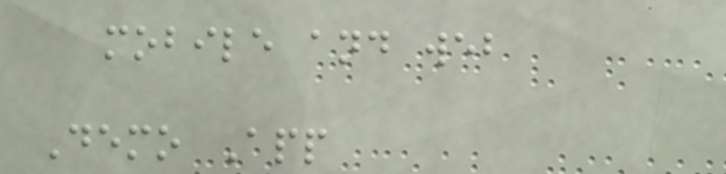mobile and web
Demo App
